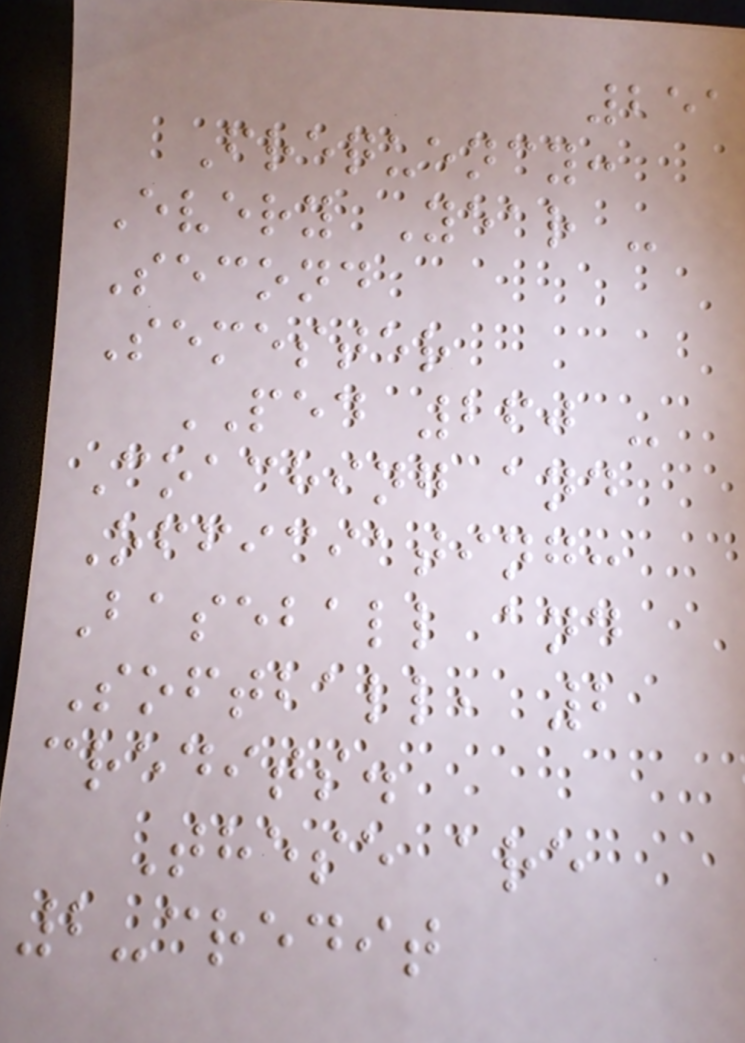251
Frequency:
Every Year -
Second
Semester
PED 260 -
Coaching and
Officiating:
Baseball and
Softball, 2
credits.
These are
2-credit
